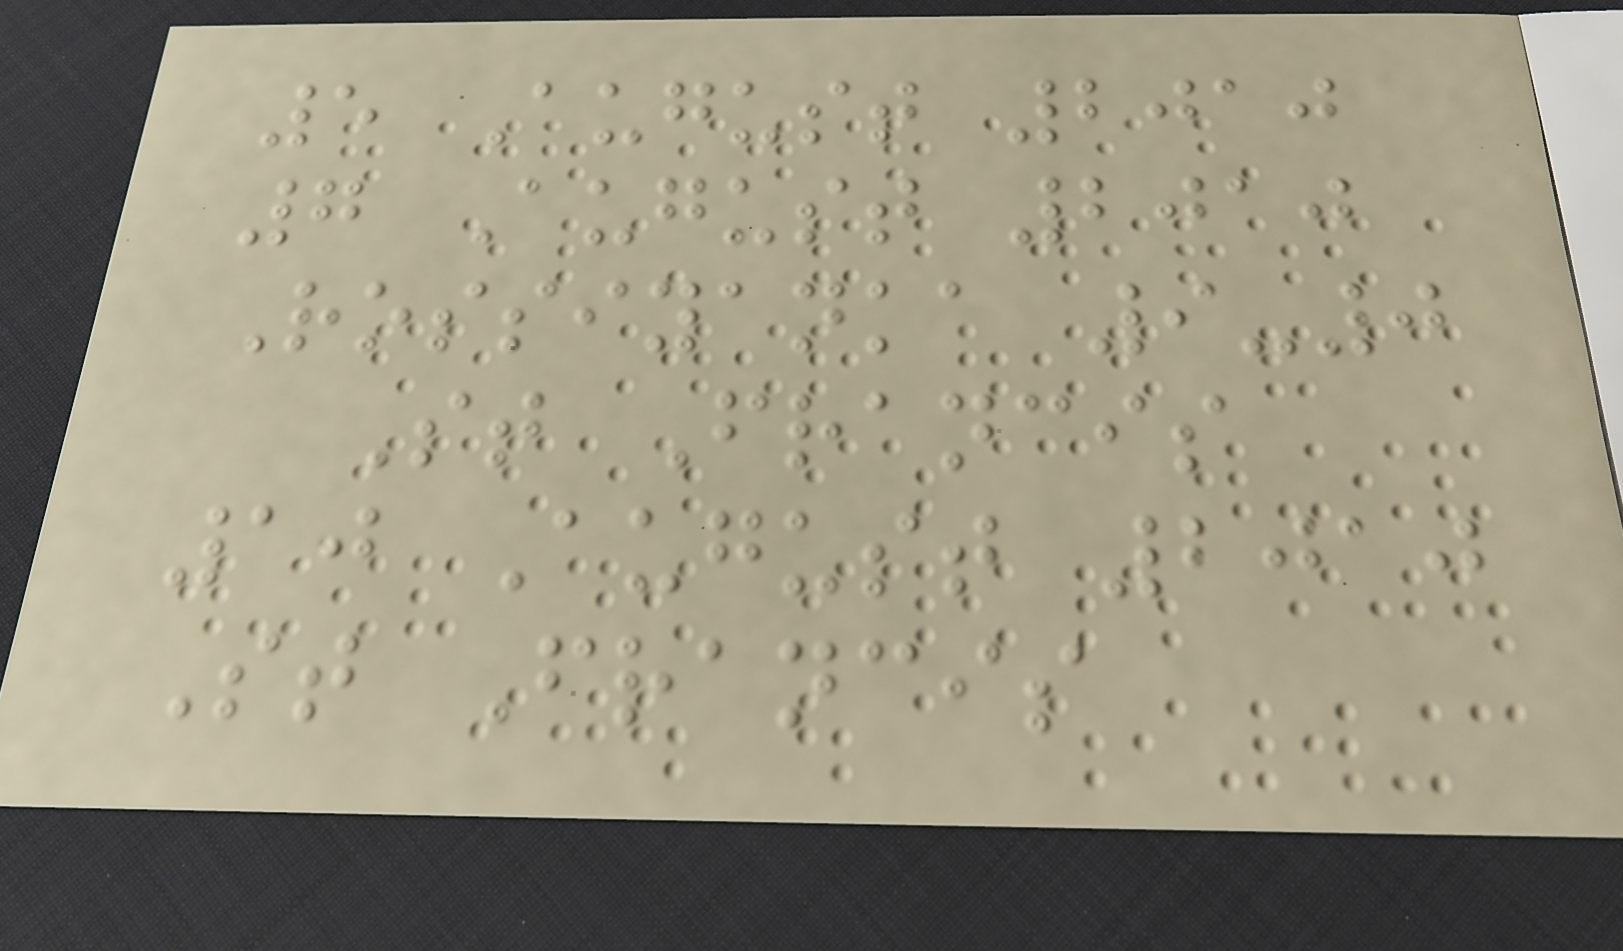5 August 2010
7 August 2010
Rossiyanka 9-0
St Francis
10 August 2010
St Francis
